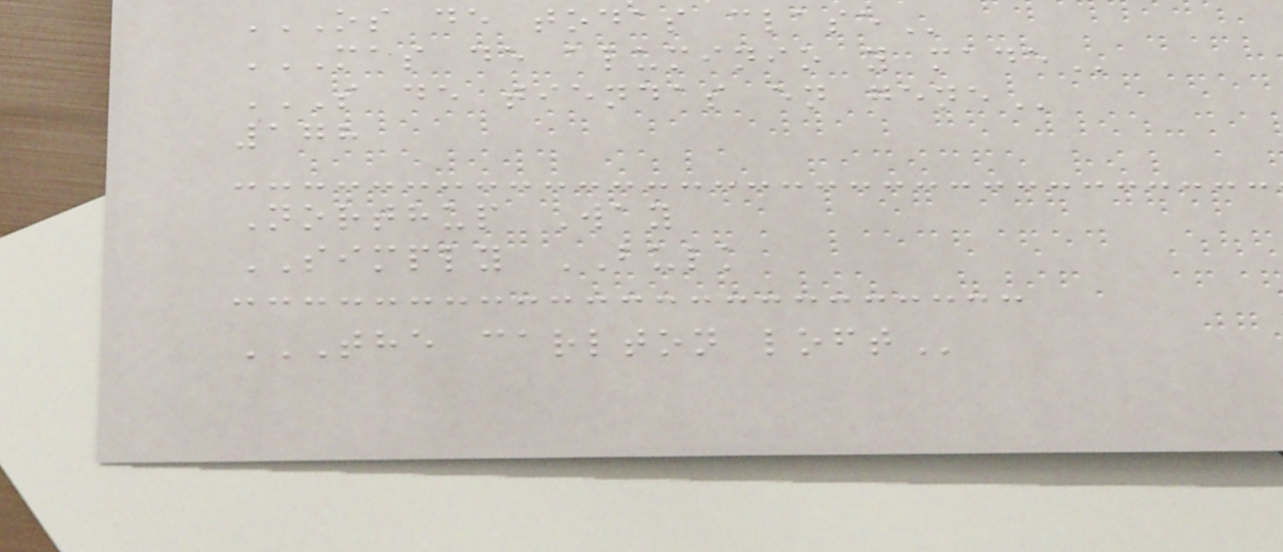OS DE TODAS CLASE
MAS DE ALUMINIO Y MADE
S DE TIENDAS EN GENE
178
Northup Way
SIMPLY BULK
THE CARLTON LOFT
